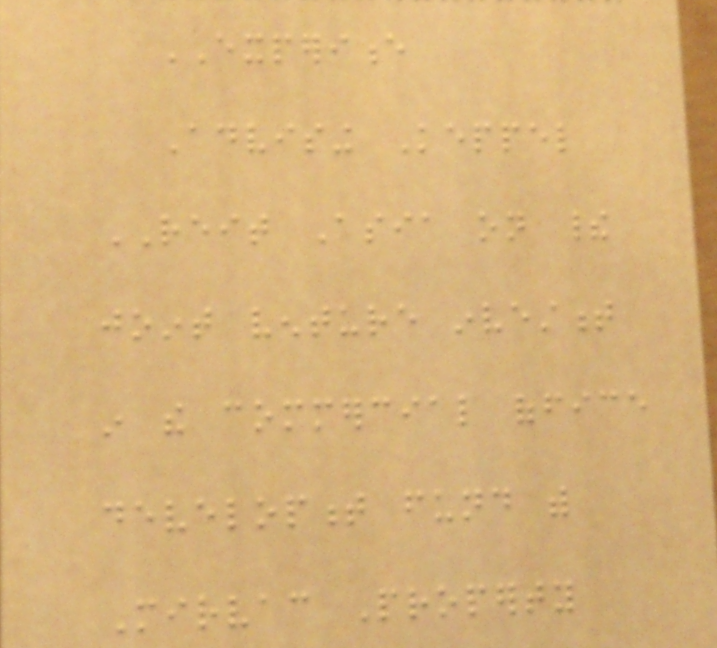EXPERIENCE
Advising Keppel
REIT Asia on their
joint venture investment
in the commercial office
development fund with
Mirvac Property
